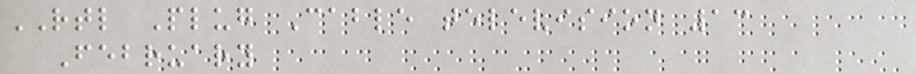RTL Plug Cable television 13
February
